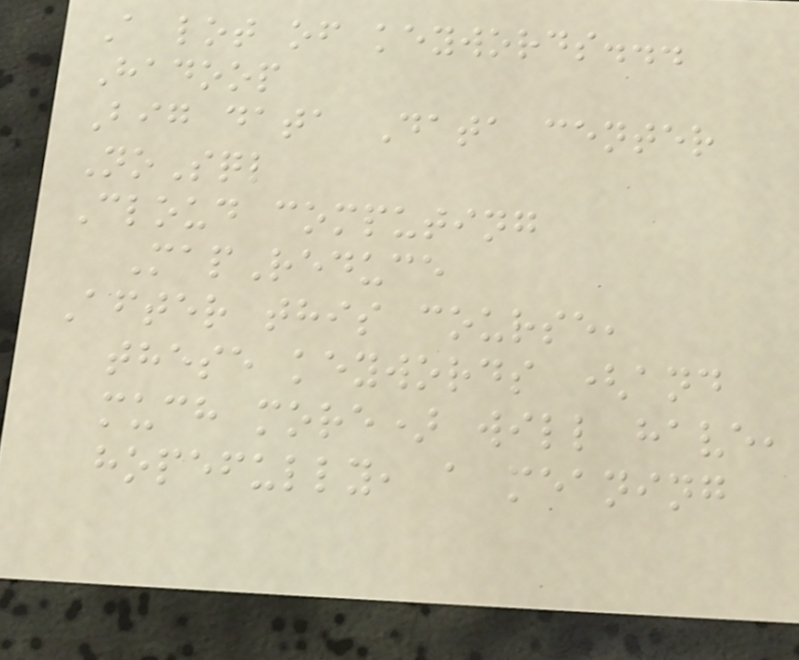A lot of keywords...
Hadoop
Big data Data center
NoSql
Cloud computing
MapReduce
After this course,
these keywords (and
much more) will have,
hopefully, a meaning
